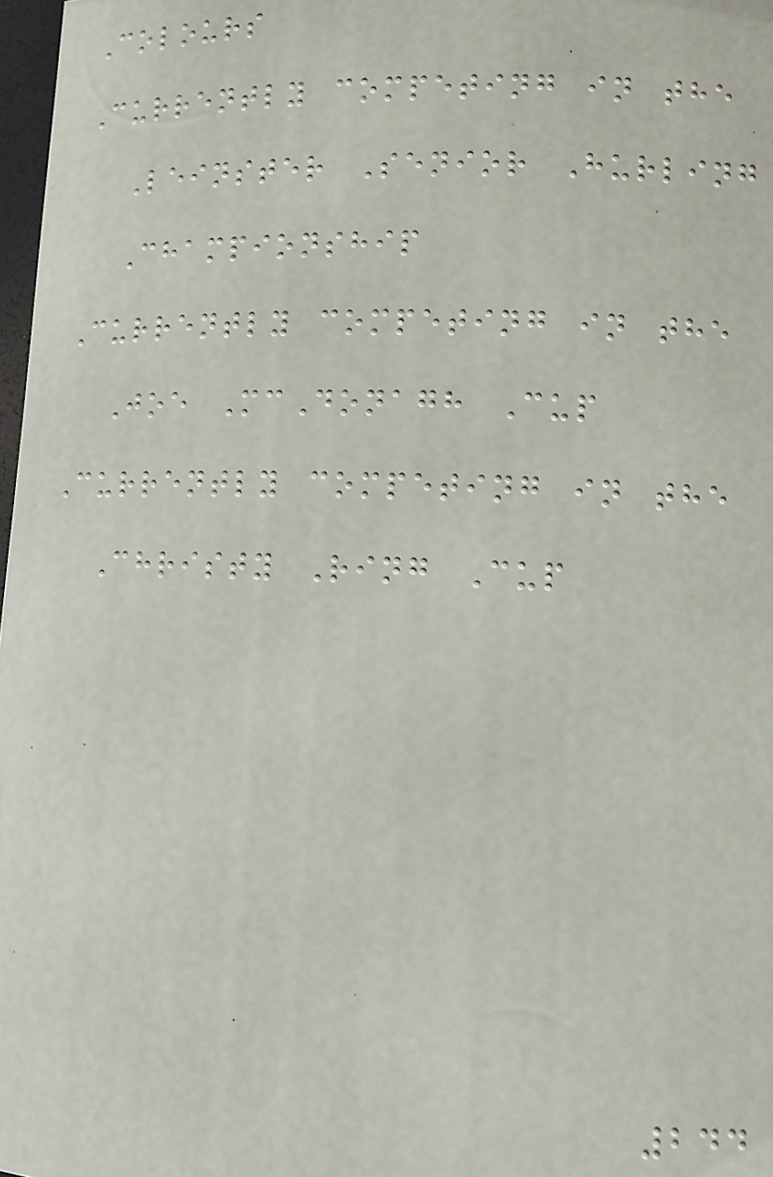Colours
Currently competing in the
Leinster Senior Hurling
Championship
Currently competing in the
Joe McDonagh Cup
Currently competing in the
Christy Ring Cup
244
